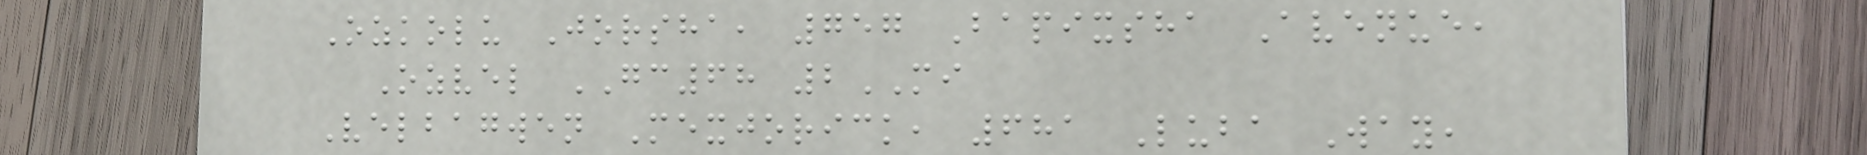Ozkolu Jorsha, 757 Bapixsha Avenue,
Ozvel GC68 2MI
Velbagwen Mexjorick, 681 Luba Way,
